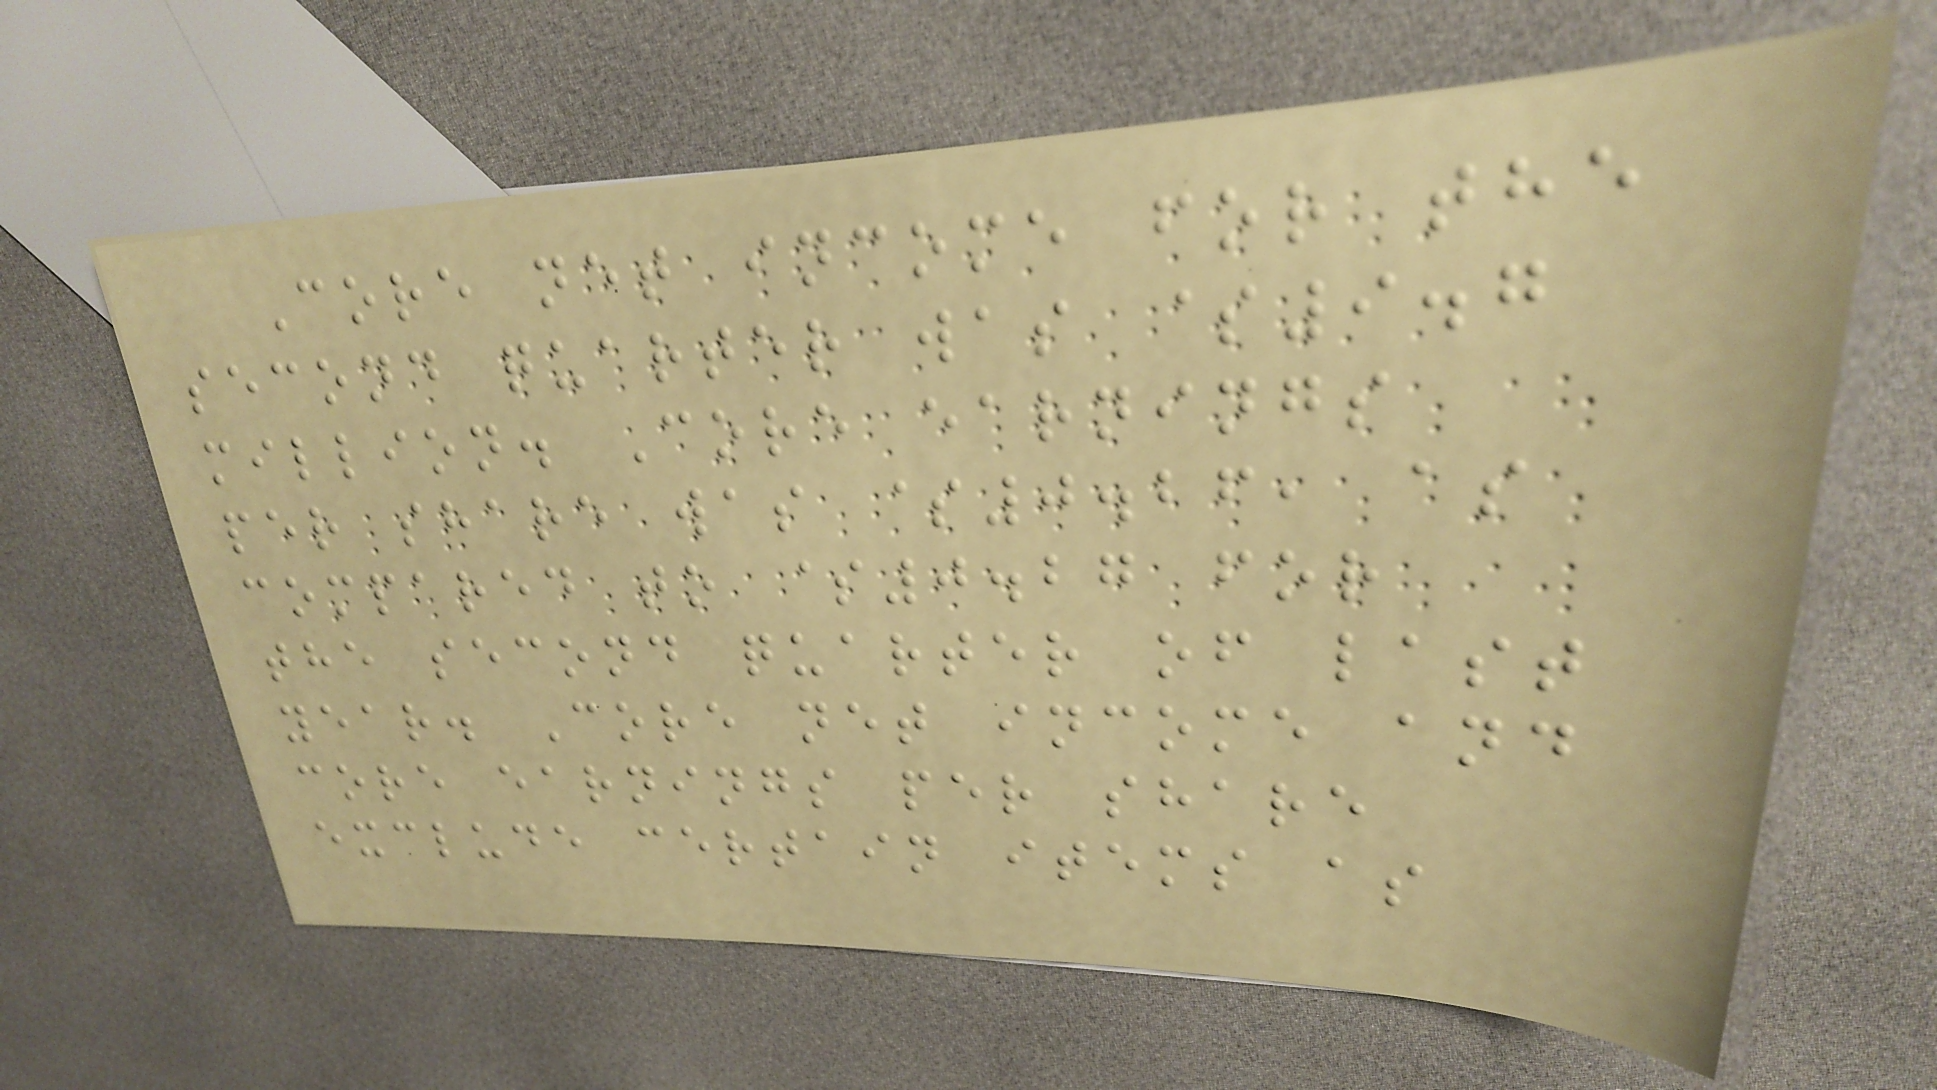Core net income for the
second quarter was $9.7
million. Core earnings
per share was $0.26, as
compared to $0.27 for
the second quarter of last
year. Core net income and
core earnings per share
exclude certain items as
